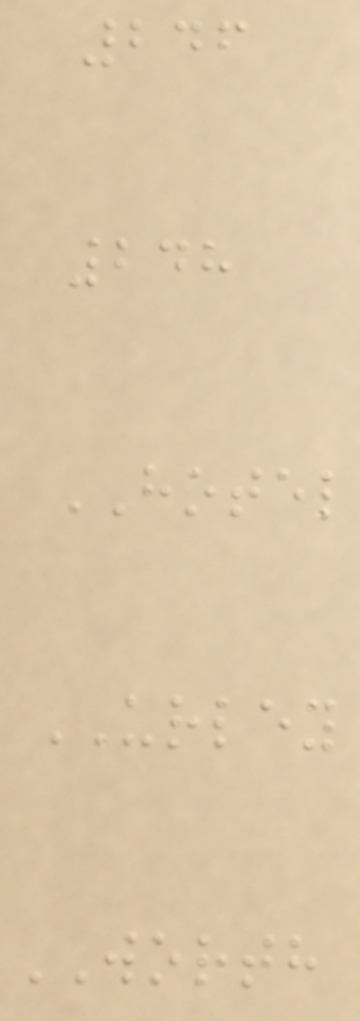246
248
HOTEL
URLEY
WORTH
